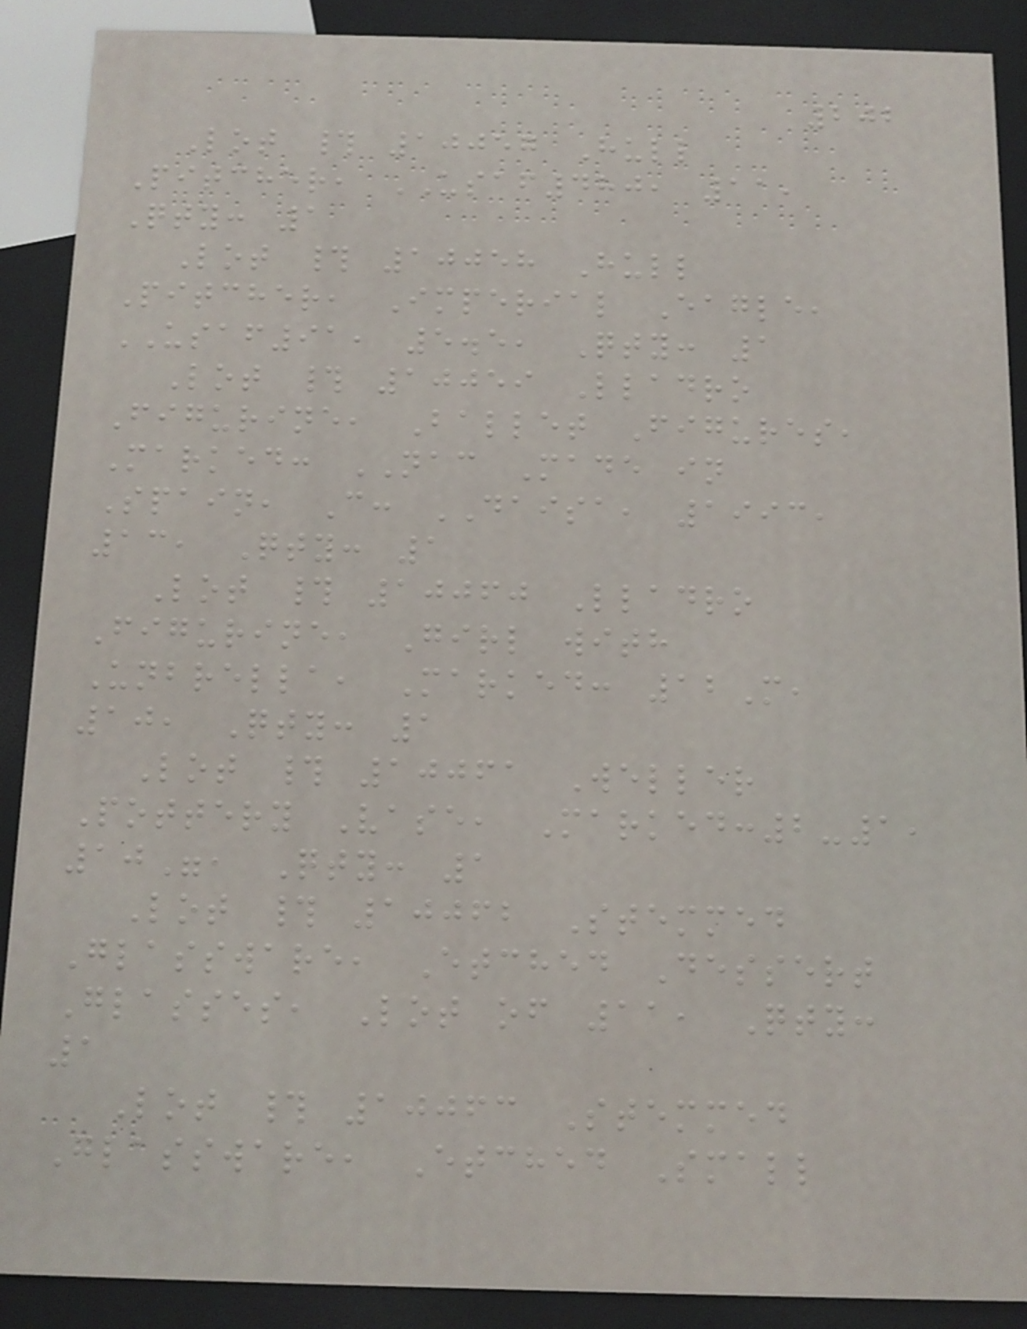202
Lot # 10057 Hull
Pitcher, USAF480, 11,
Qty: 1
Lot # 10058 Hull
Pitcher, Imperial Eagle,
USAF91, 5.5, Qty: 1
Lot # 10059 Lladro
Figurine, Ballet Figures,
Marked: NAC Made in
Spain, C: DAISA, 1993,
13, Qty: 1
Lot # 10060 Lladro
Figurine, Girl with
Unbrella, Marked: 12M,
10, Qty: 1
Lot # 10061 Weller
Pottery Vase, Marked:2-1,
10", Qty: 1
Lot # 10062 Stemmed
Glassware, Etched Dessert
Glasses, Lot of 11, Qty:
1
Lot # 10063 Stemmed
Glassware, Etched Small
